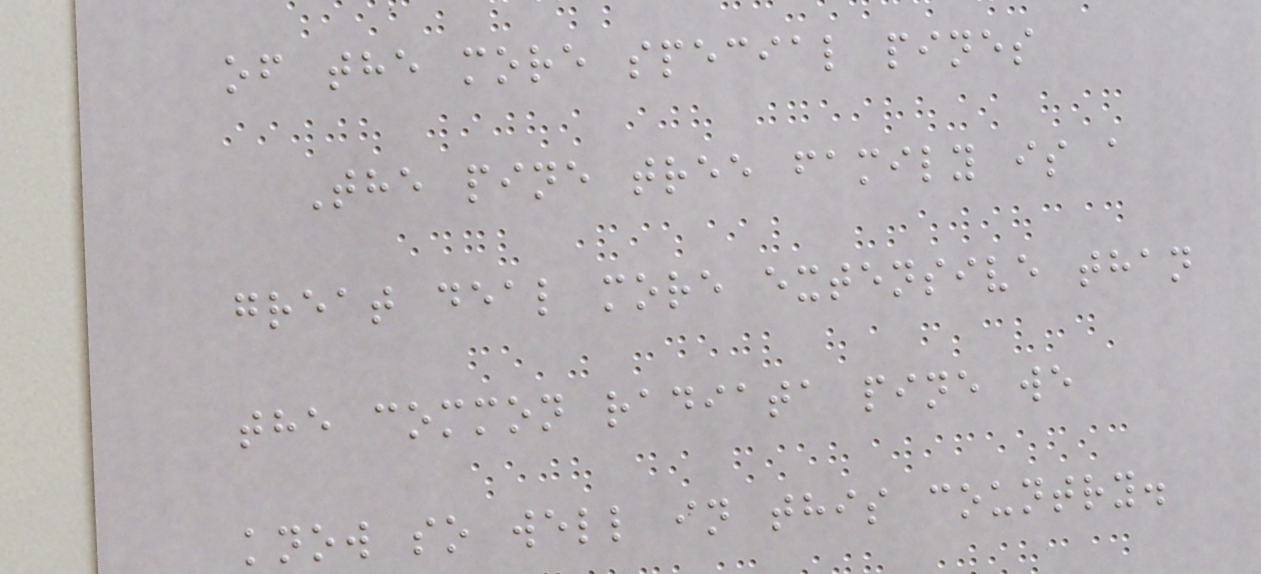of the more special pines
The pine tree family is a
great deal more extensive than
the common radiata pine we
know so well in this country.
